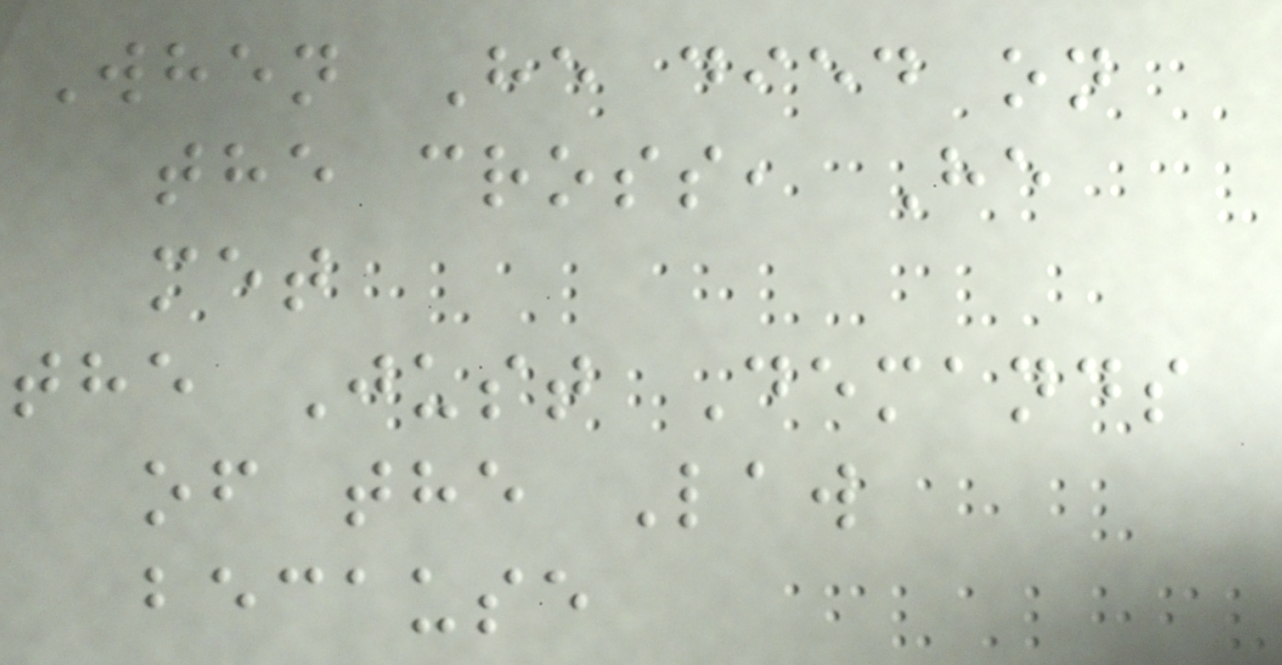When He died on
the cross, He
met
the Just Demands
of the Law
because
